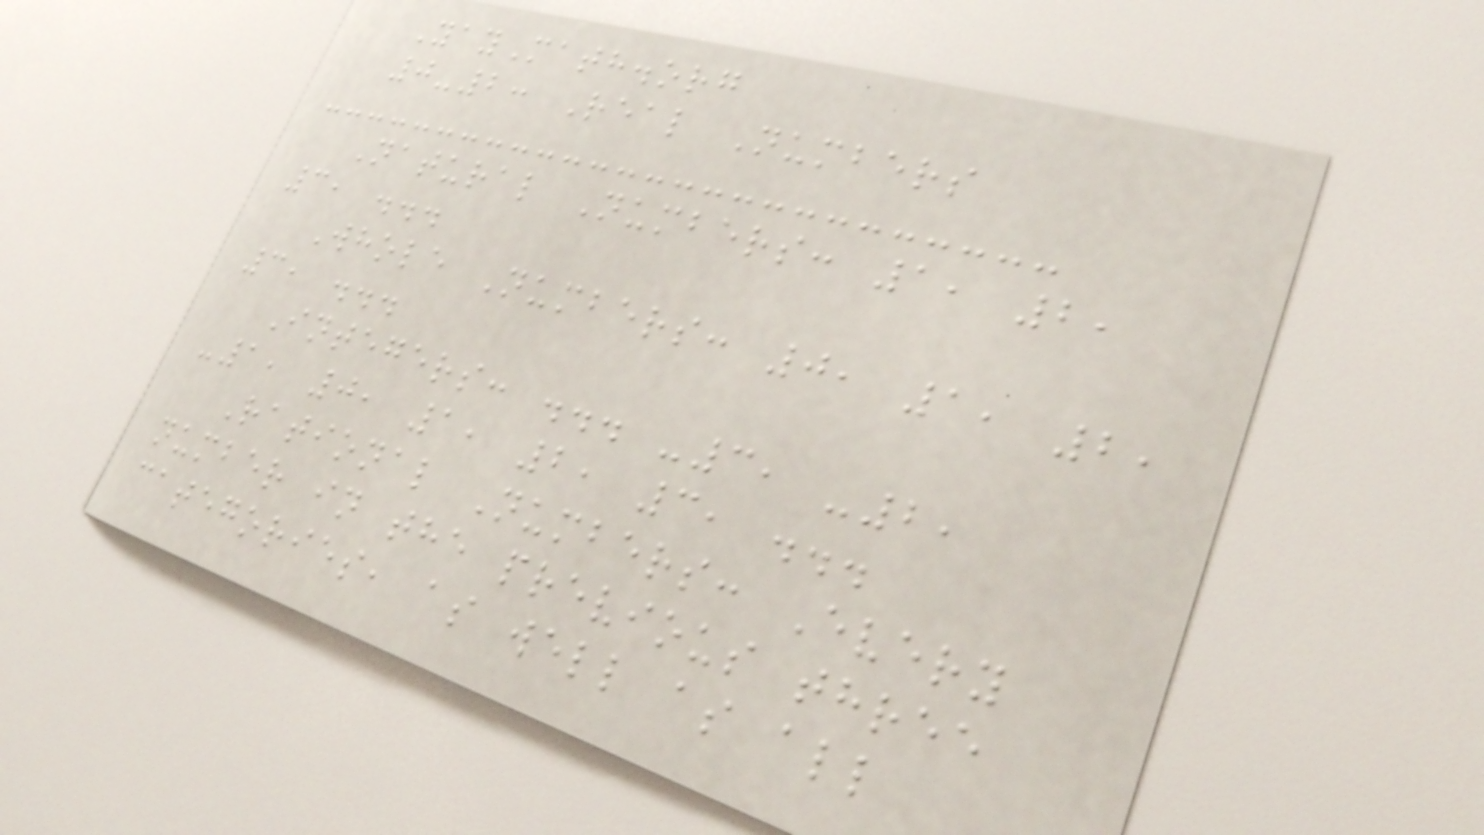YayMath.org
0-2: Real Numbers
Natural Numbers: 1, 2,
3, ...
Whole Numbers: 0, 1, 2,
3, ...
Integers: ... -3, -2,
-1, 0, 1, 2, 3, ...
Rational Numbers: Every
number in the previous three
categories, as well as all
